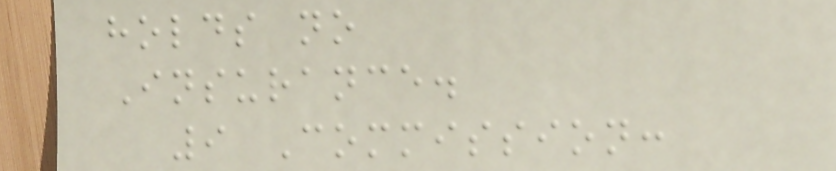holds no
Insurance.
9 Commission:
